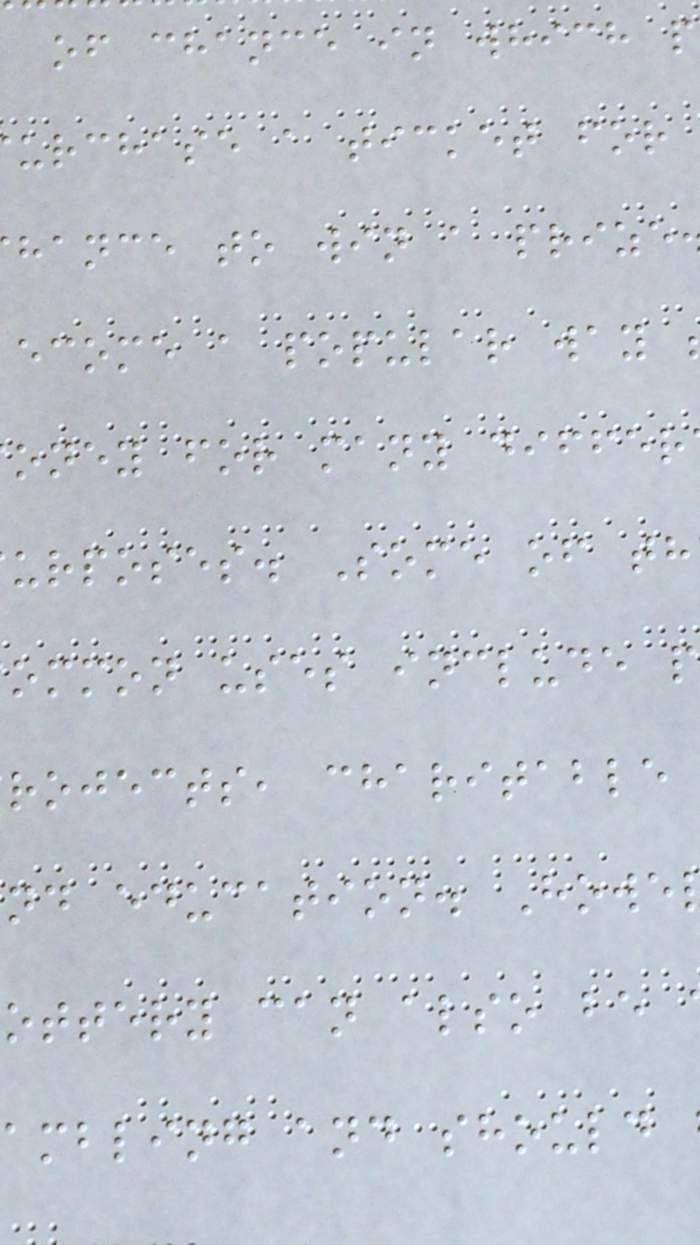of chance in which p
urchase a ticket for
hance to win a prize
ecome a popular way
oney for many differ
urposes. Some of th
ommon uses include p
rojects, charitable
nd education. Howe
ottery can also be
ambling and should
